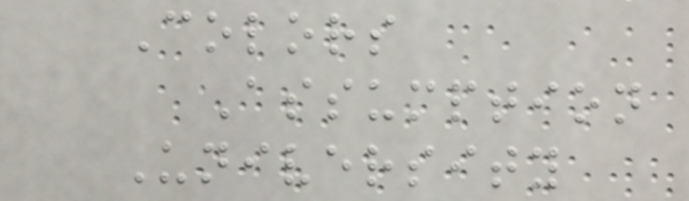Colors
Assumption
University
